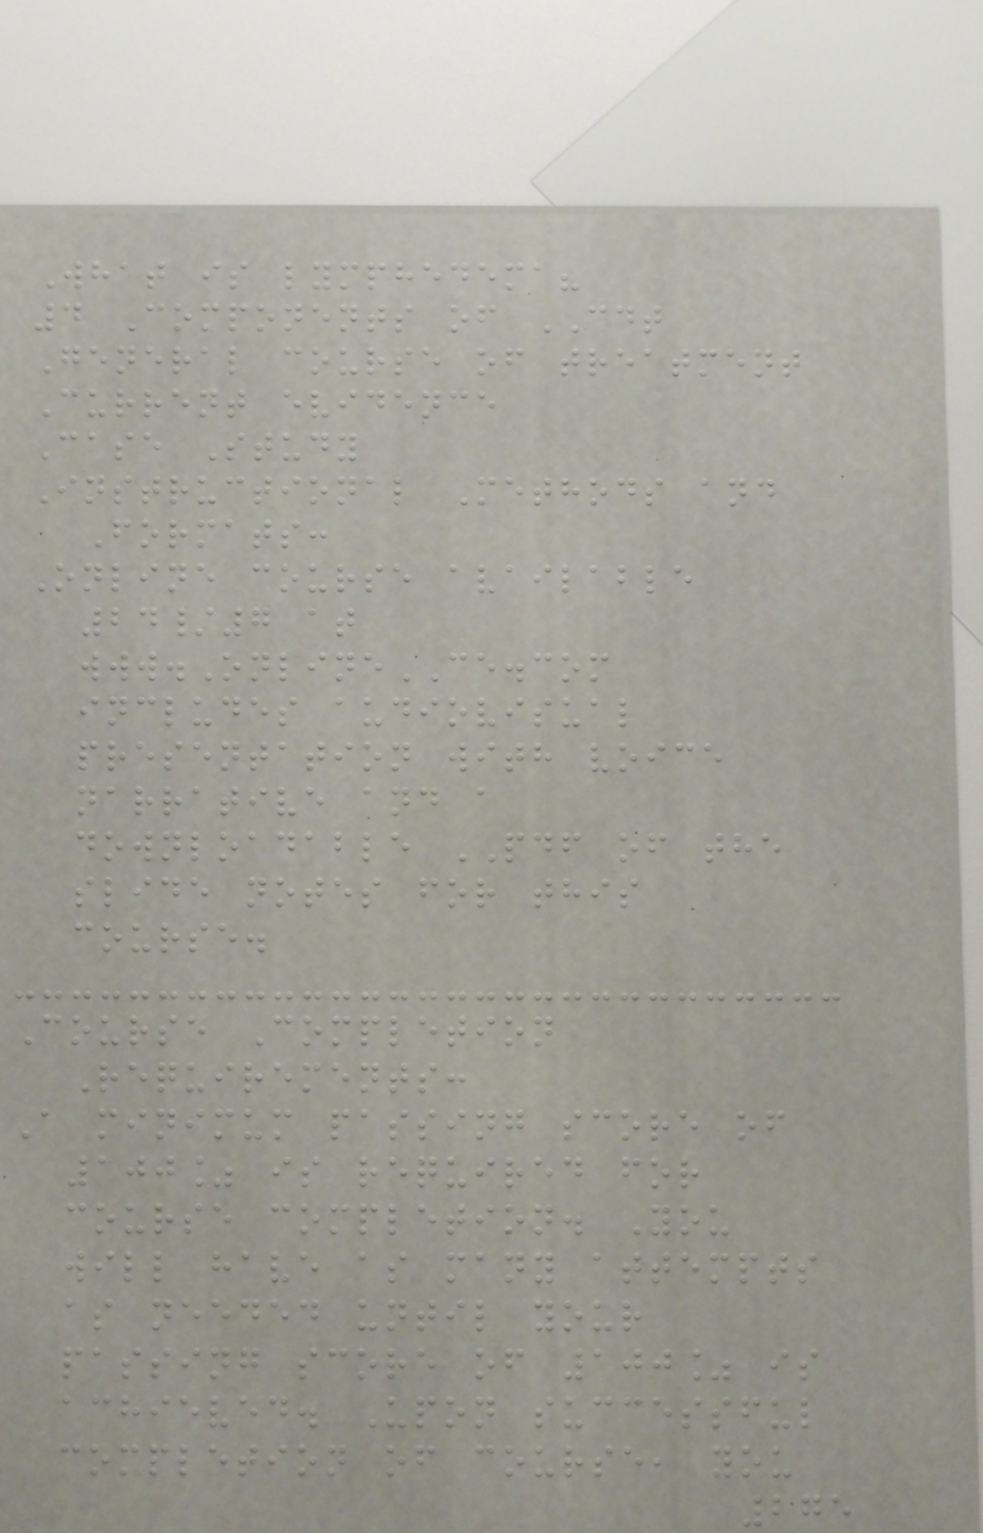What is lymphedema?
4 Components of CDT
General course of treatment
Current evidence
Case Study
Instructional Methods and
Formats:
Online course available
24/7 at
www.OnlineCE.com
includes audiovisual
presentation with voice
narrative and a
downloadable PDF of the
slide notes for this
course.
Course Completion
Requirements:
A minimum passing score of
100% is required for
course completion. You
will have as many attempts
as needed until your
passing score of 100% is
achieved. Upon successful
completion of course, you
275
